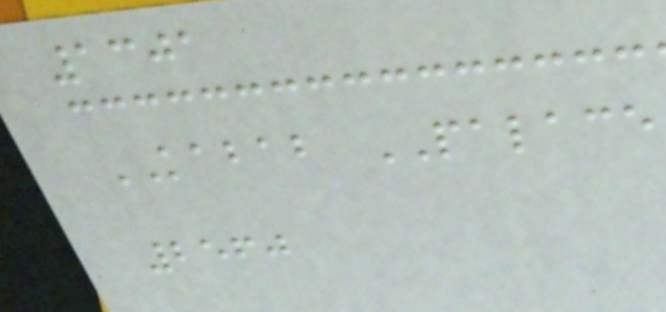1301
KABAB PALACE
2560
